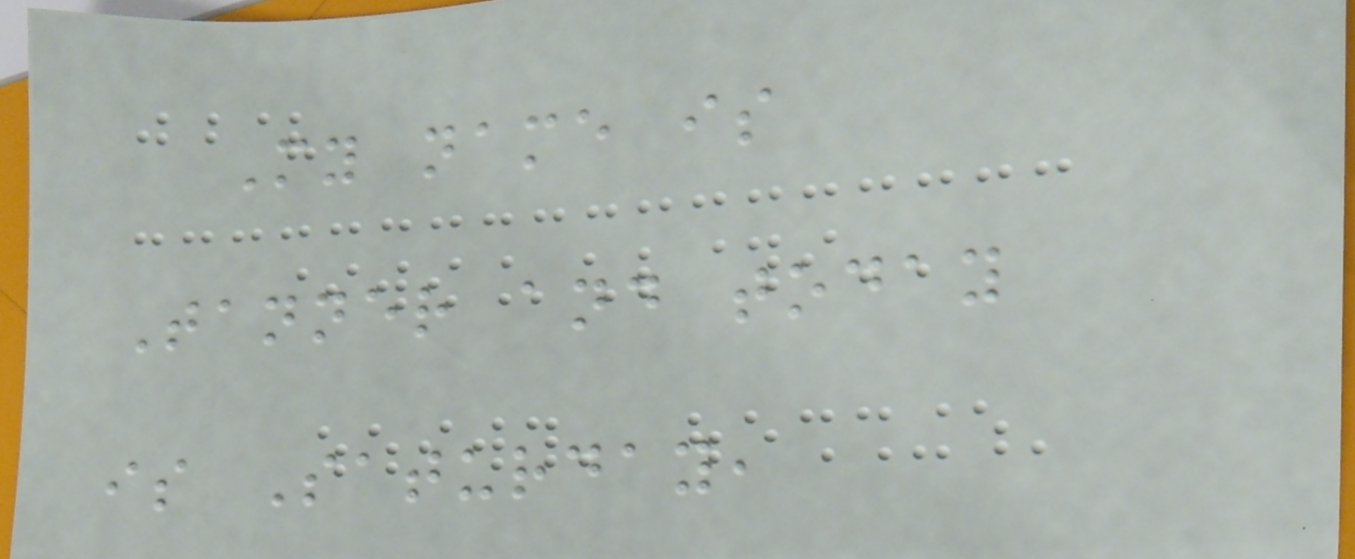My name is
Tanner and today
is Saturday,
